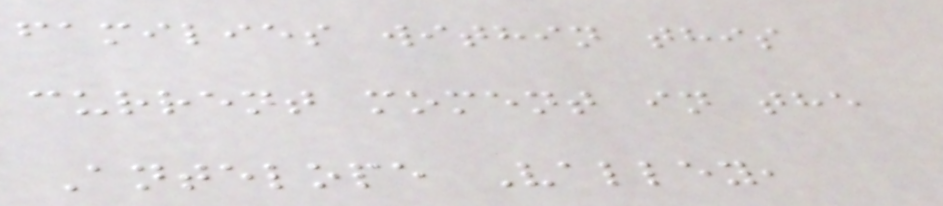families within this
current moment in the
Antelope Valley,
